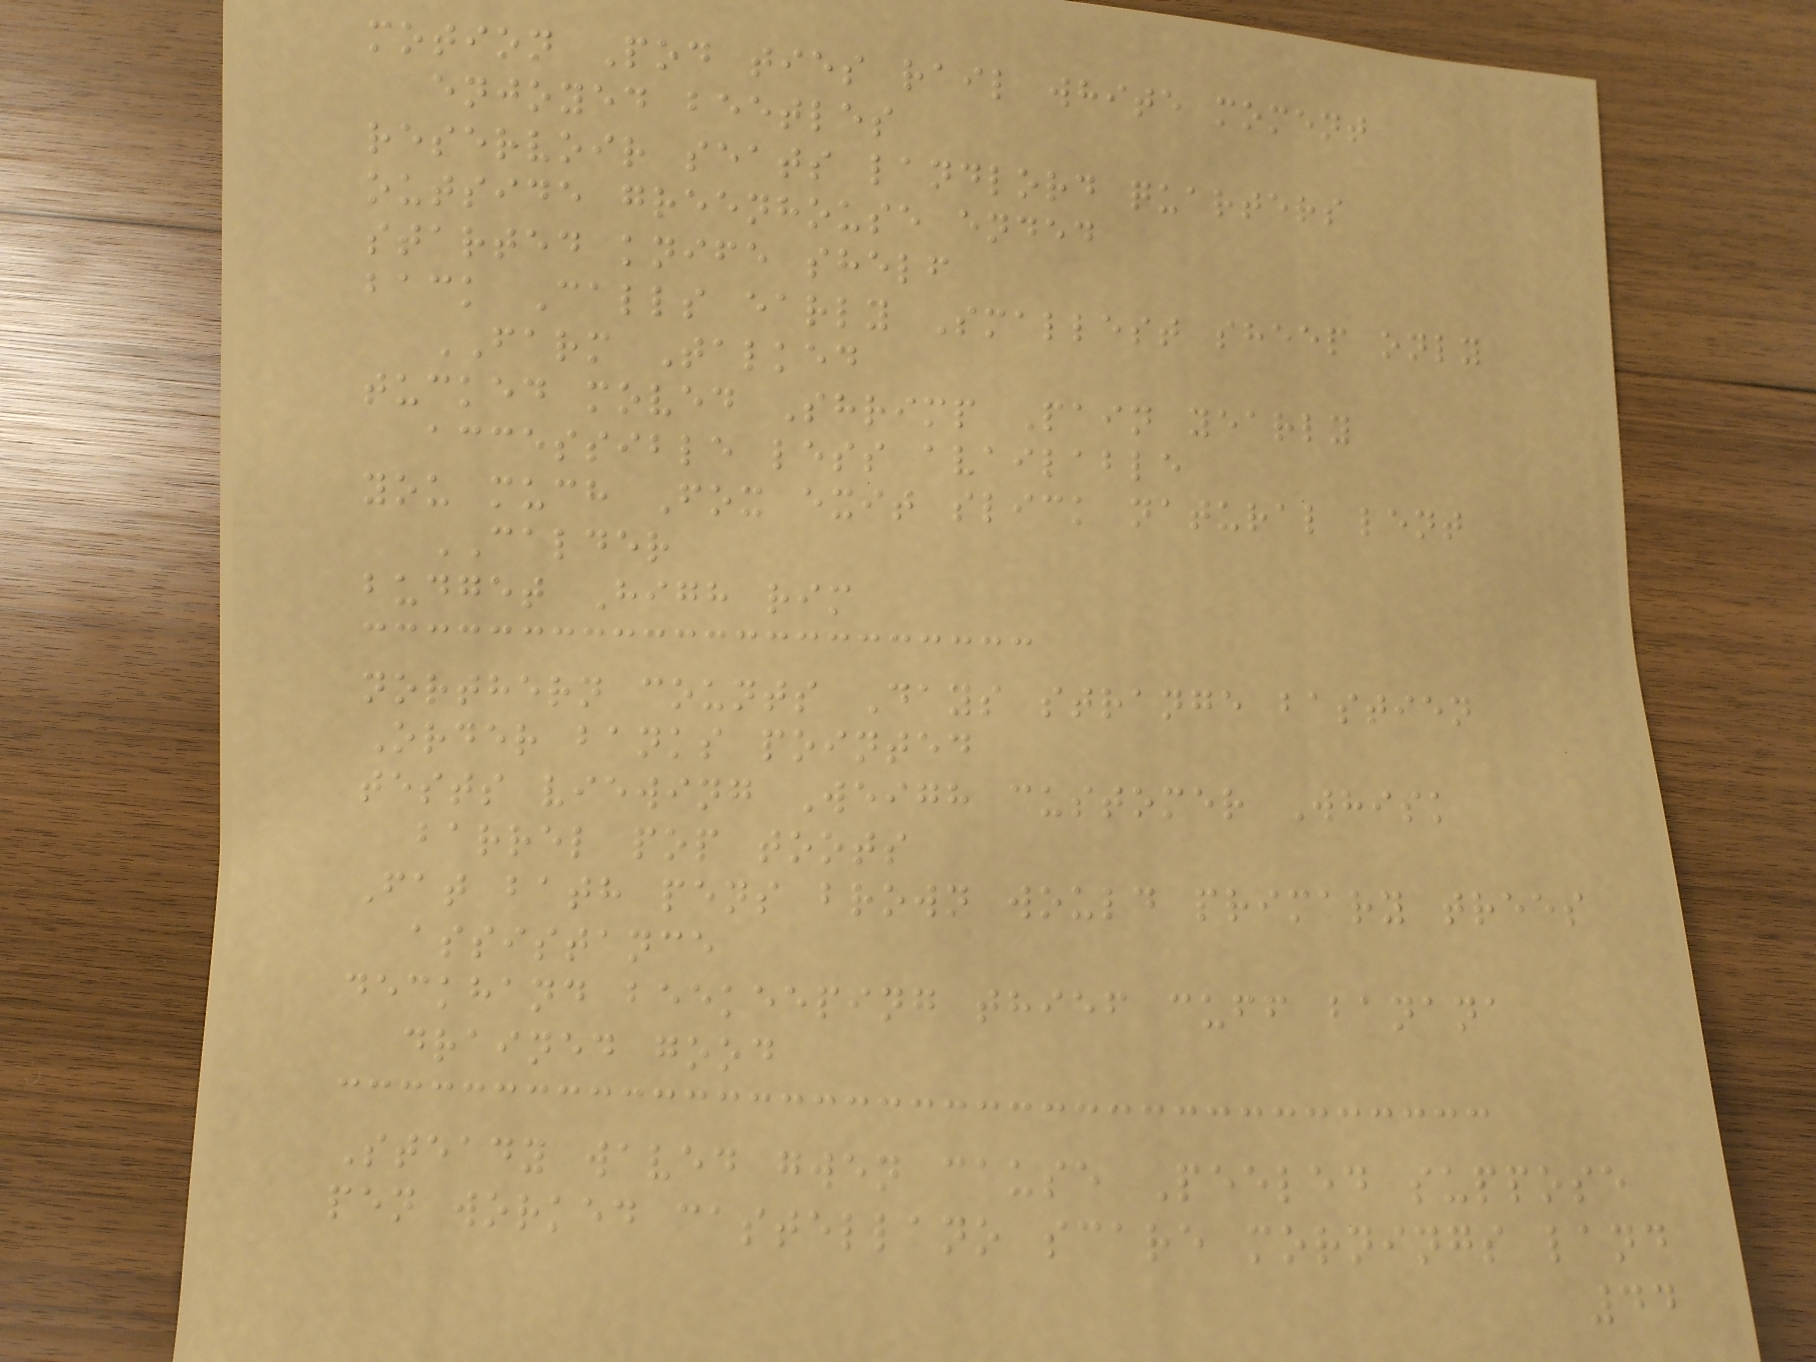motion Pod ties rail white moment
enjoyed beetles
reservoir seats landlord quarters
outside greenhouse ended
started knife shelf
back Calls early Smallest sheep only
FARM Talked
tucked moved Shrimp Pain yearly
accessible less available
you much Fox exit slick natural lent
CALDER
budget High rim
northern counts Days strange bastien
Order banks pointed
tests viewing Weigh customer Whisk
barrel pop toots
Fat bath pens brown would primary trees
assistance
deckhand beekeeping thief cuff banana
drained good
Steady waved gwen cause Peeled suppose
pen worked castellano scare mornings land
44
